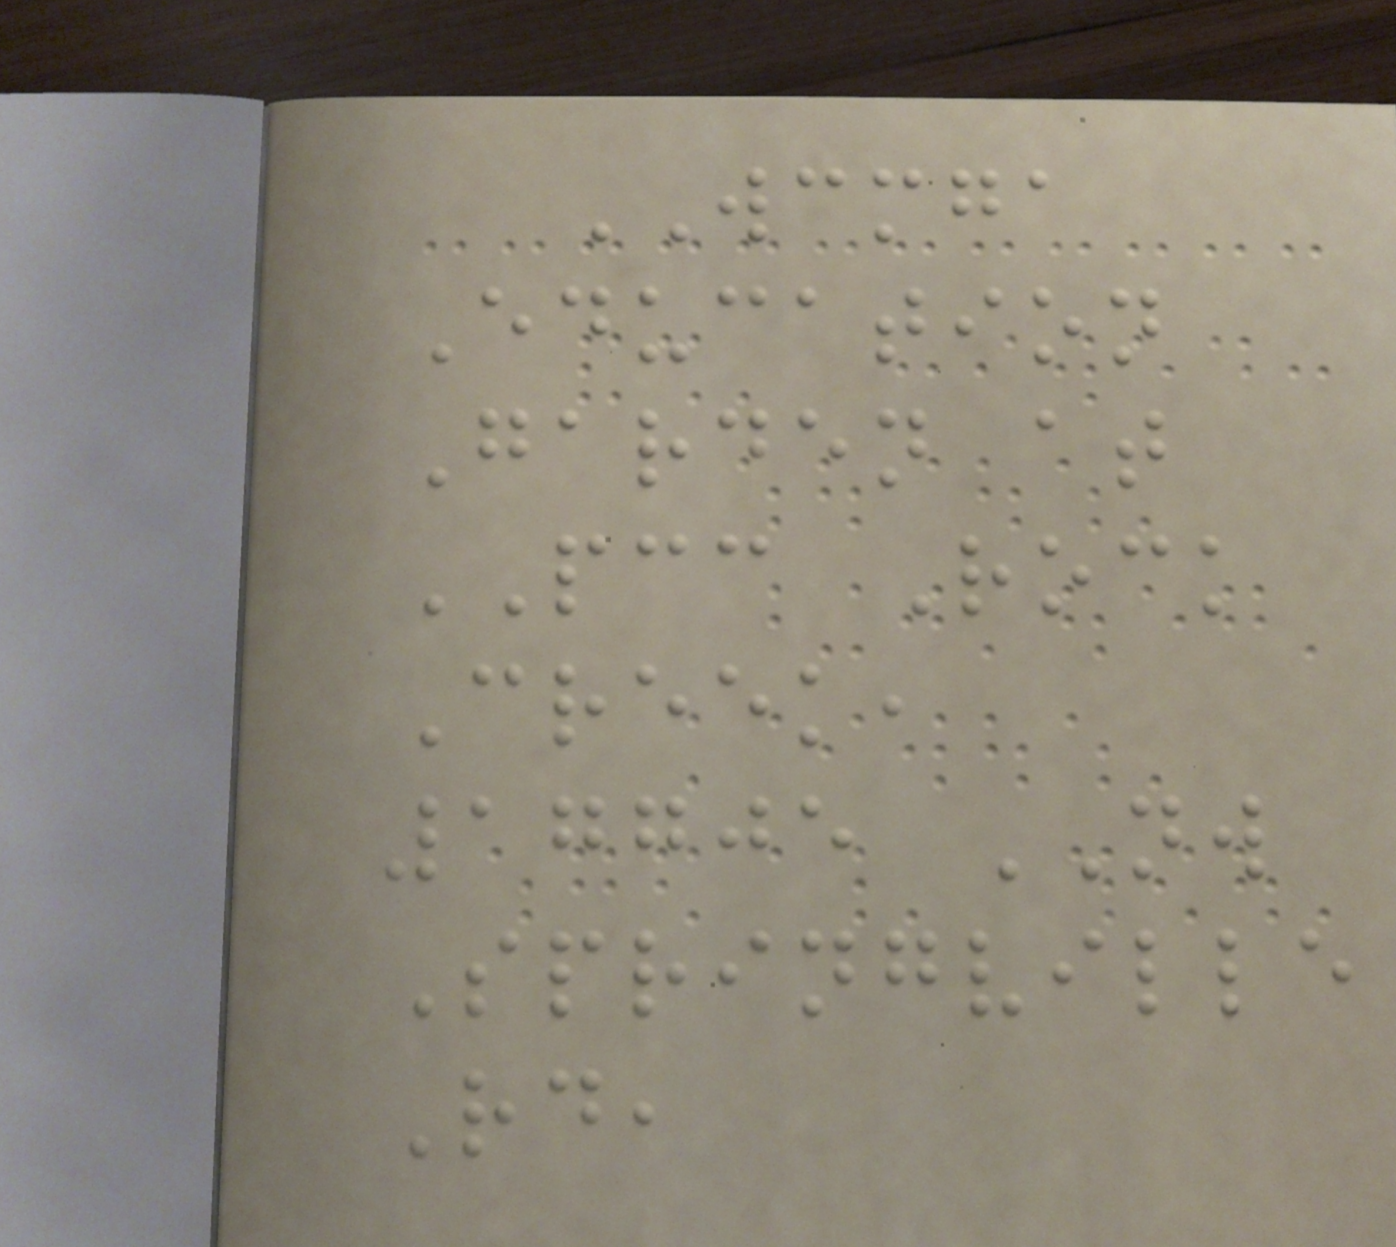WCMGA
Education
Garden at
PCC Rock
Creek,
17705 NW
Springville
Rd,
